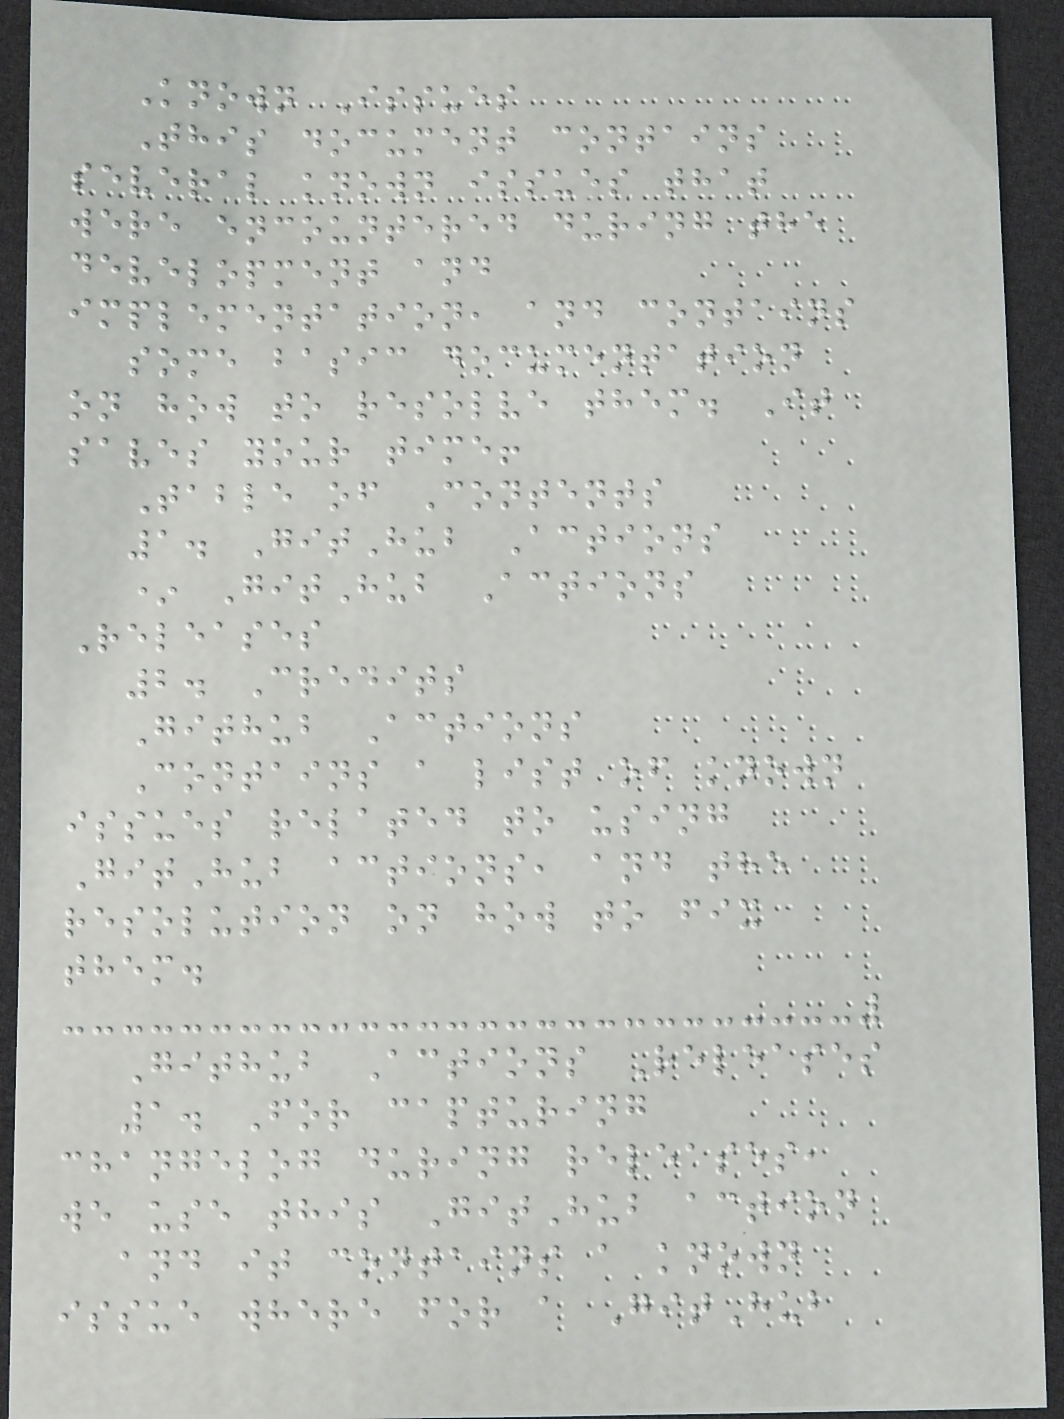Known Issues
This document contains
several known issues that
were encountered during the
development and
implementation, and contains
some basic documentation
on how to resolve them. It
saves your time!
Table of Contents
1. GitHub Actions
* GitHub Actions
Releases
2. Credits
Github Actions
Contains a list of known
issues related to using
GitHub actions, and the
resolution on how to fix
them.
Github Actions Releases
1. For capturing
changelog during releases,
we use this GitHub action
and it contains a known
issue where for a GitHub
